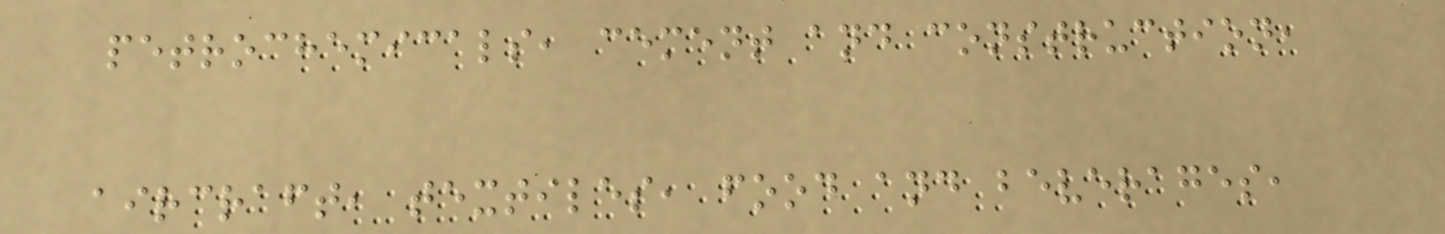petrochemicals, cement and construction,
aircraft, textiles, food and beverages,
